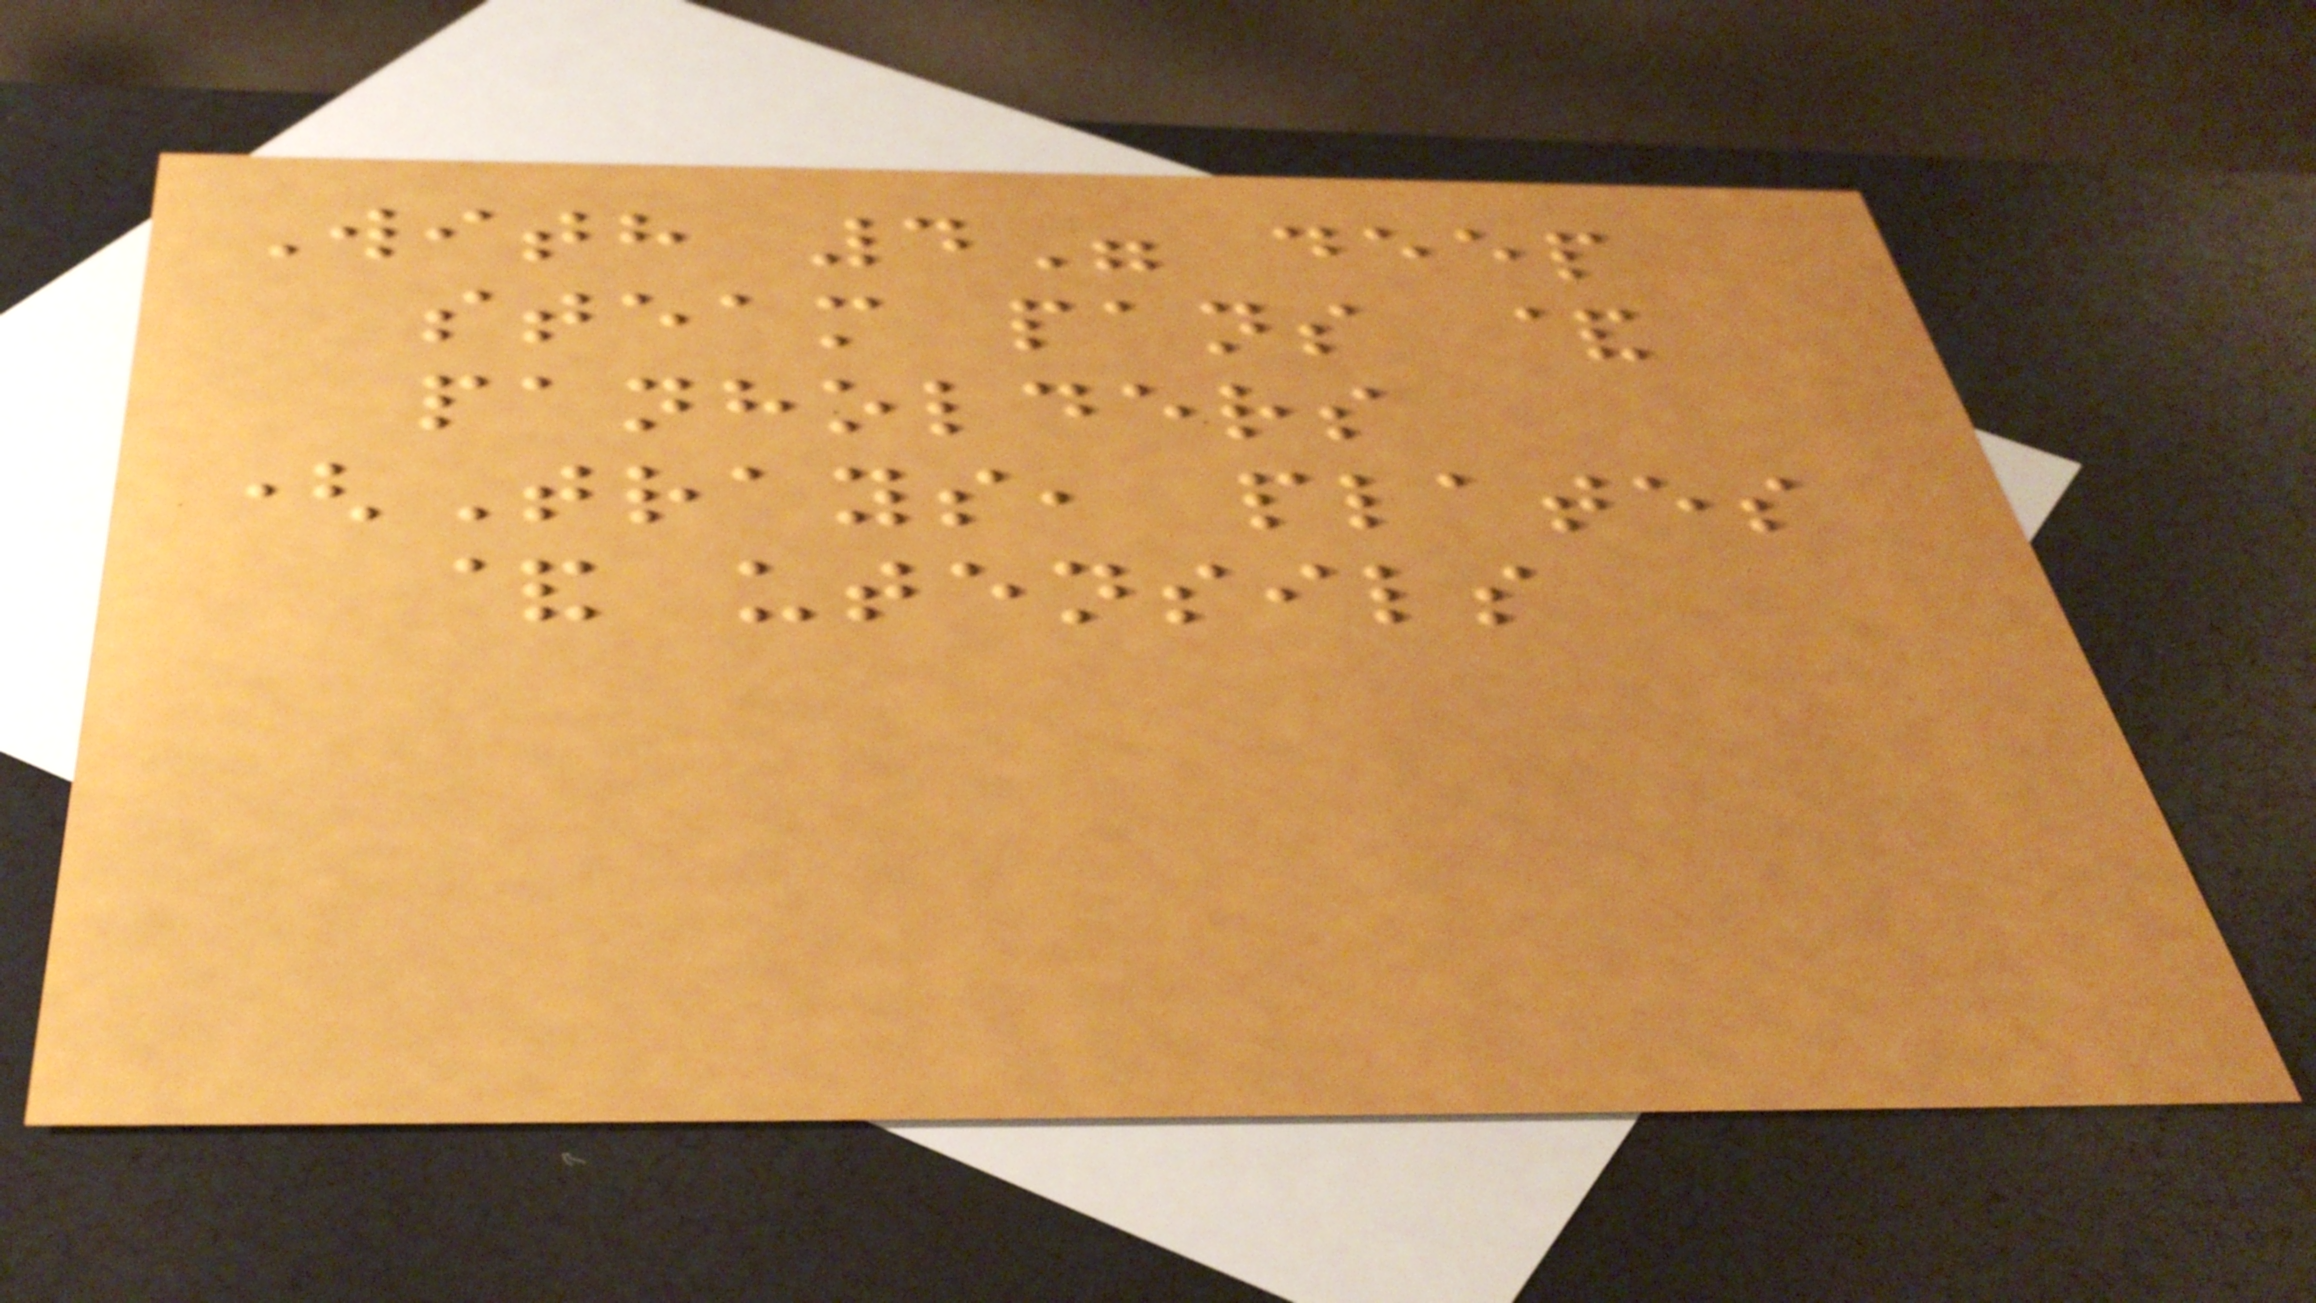With 4" deep
steam pans &
panholders
(Trays, plates
& utensils
